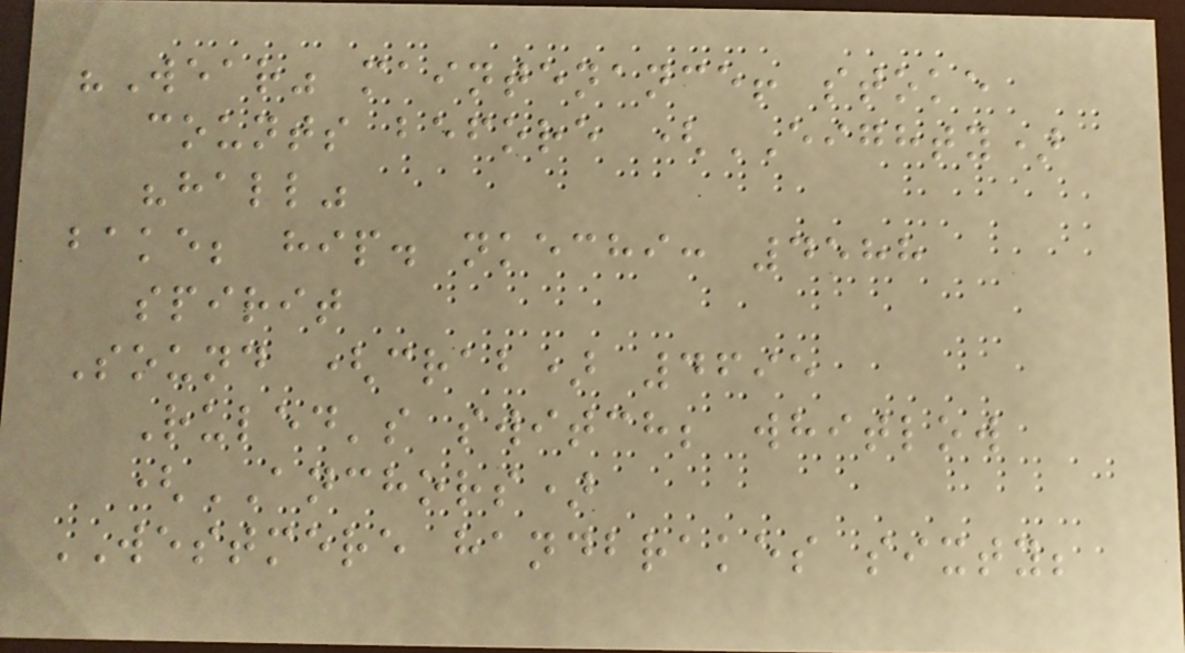"Wear" maintenance! stoke
counts before (EIGHTY)
"hall"
bake; hip. nkechi: 4588
spirit
Sound (crab) 4695
Ruled's switch; whitlow
(ANCHORS)
WESTMERE handbrakes sixty;
